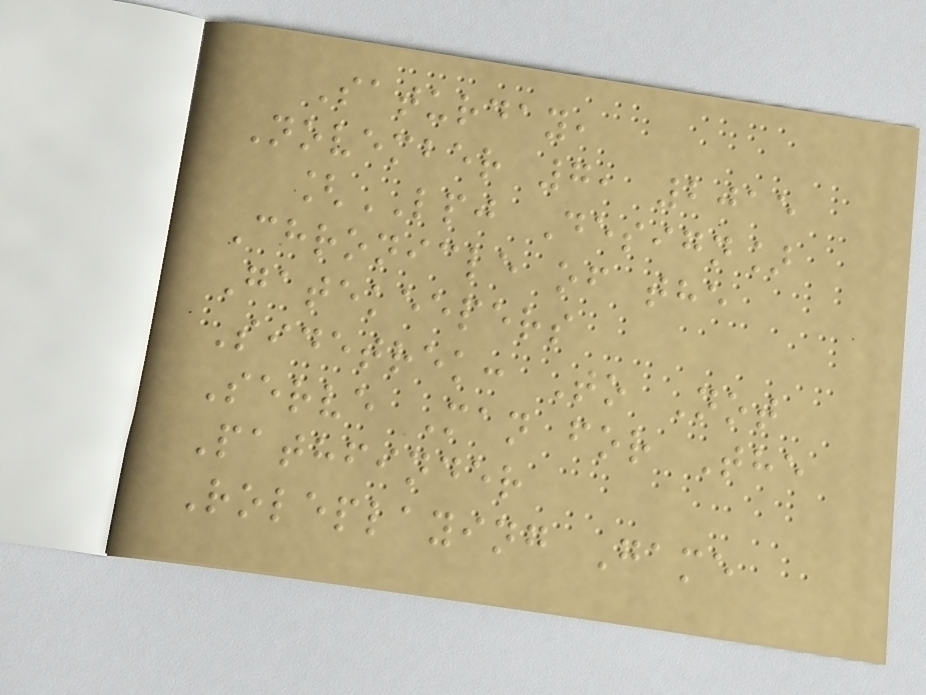Saturday,
November 7, 2015
[LPJ Design]
Chronicle of the
Gatekeepers
Sidetrek: To Not
Serve Man for The
Pathfinder
Roleplaying Game
